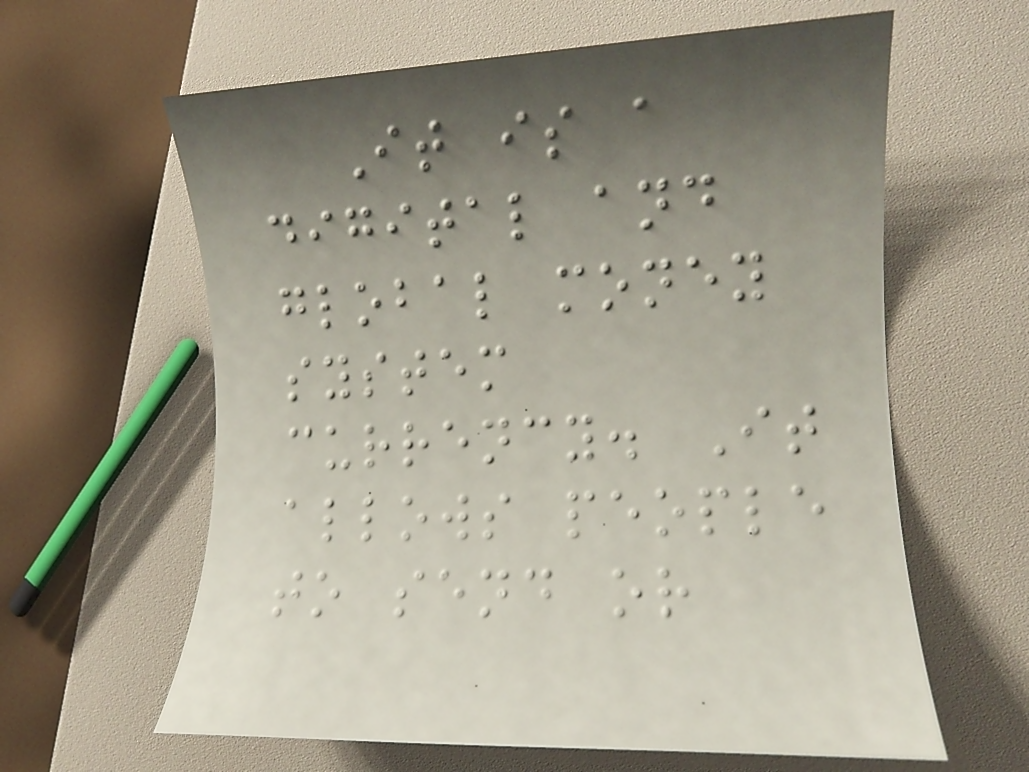It is a
digital and
global money
system
currency. It
allows people
to send or
